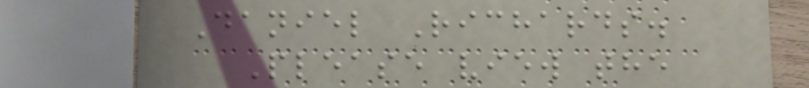Daniel Richards.
Please view the
